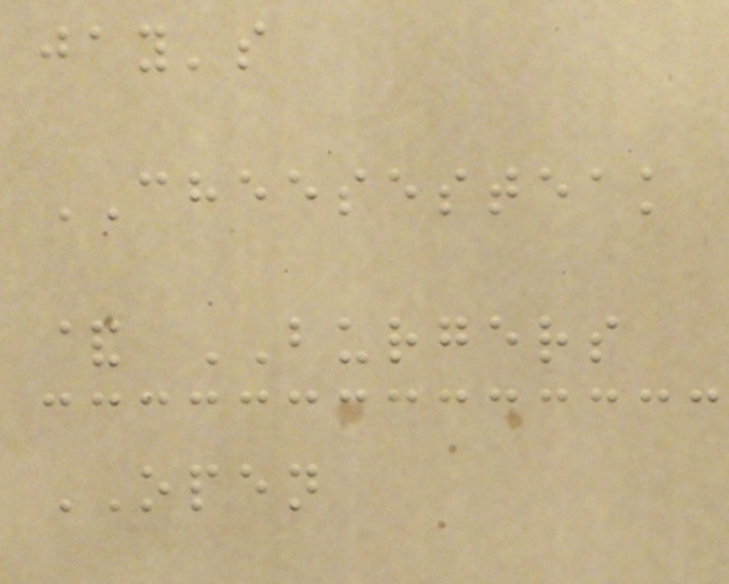jay's
CHEESESTEAK
& BURGERS
OPEN
